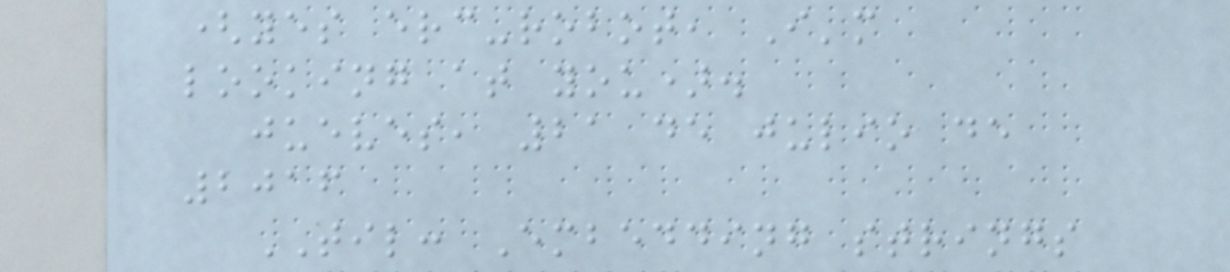(yes erc-robot, I'm
looking at you).
jueves, 21 de julio de
2016
TIL: Embedding strings
